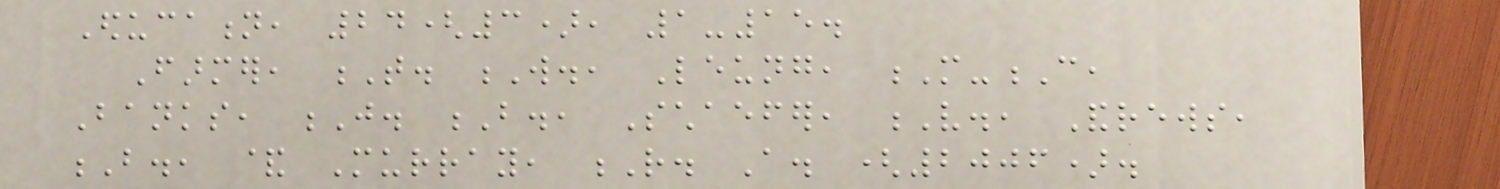Education, 24(3), 1-15.
Farmer, T. W., Leung, M-C,
Banks, J. B., Schaefer, V., Andrews,
B., & Murray, R. A. (2006).
